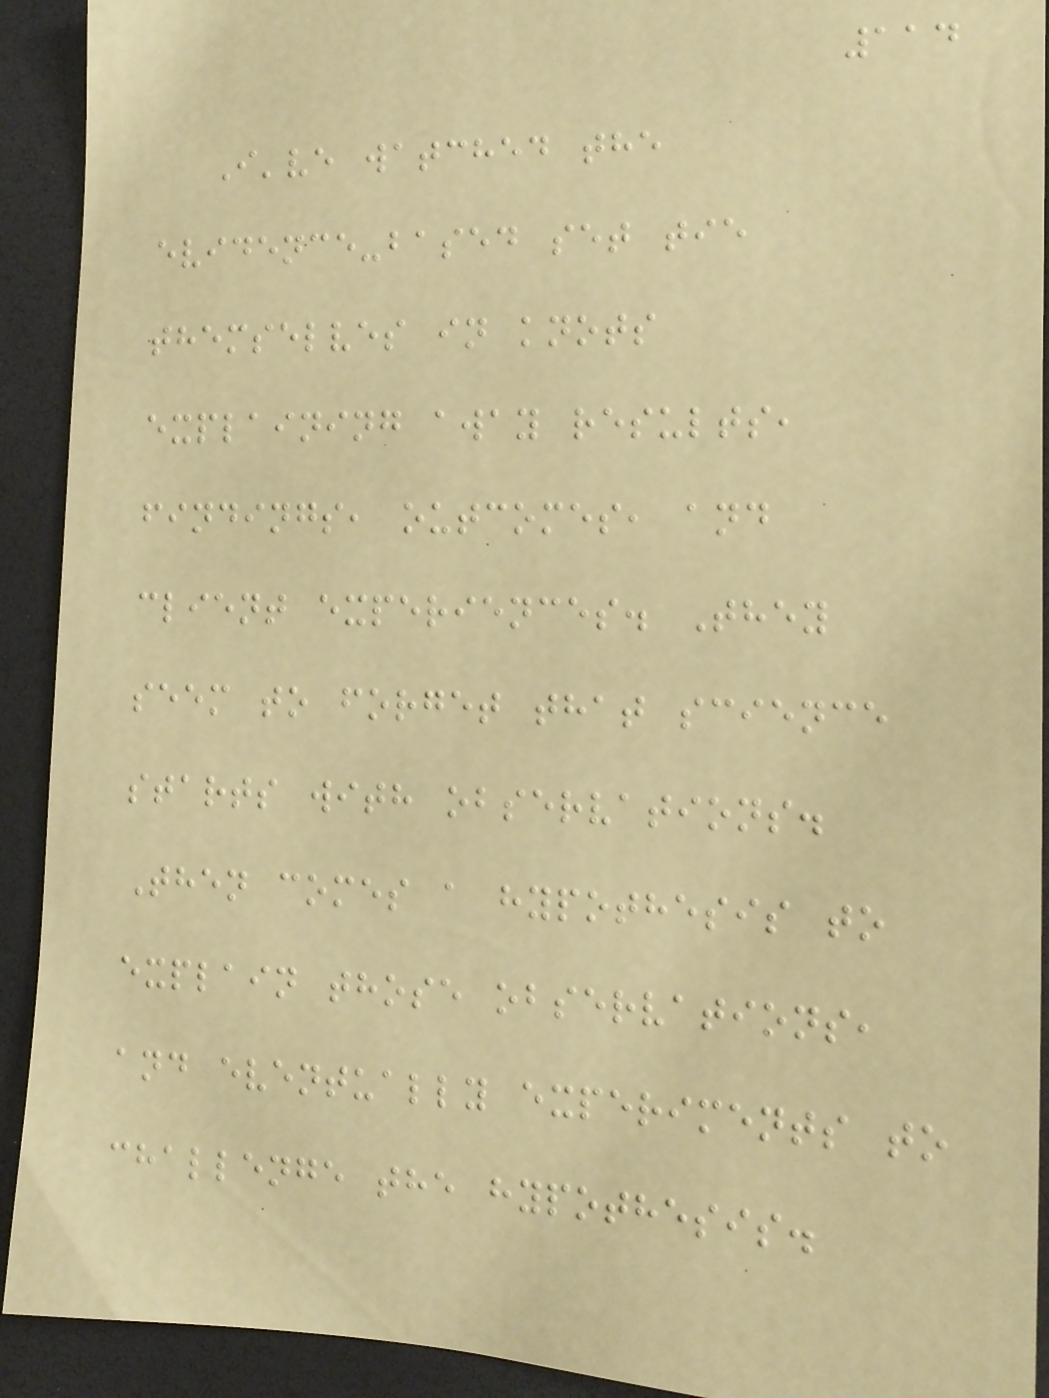114
I've watched the
evidence-based set tie
themselves in knots
explaining away results,
findings, outcomes, and
client experiences. They
seem to forget that science
starts with observations.
Then comes a hypothesis to
explain those observations,
and eventually experiments to
challenge the hypothesis.
